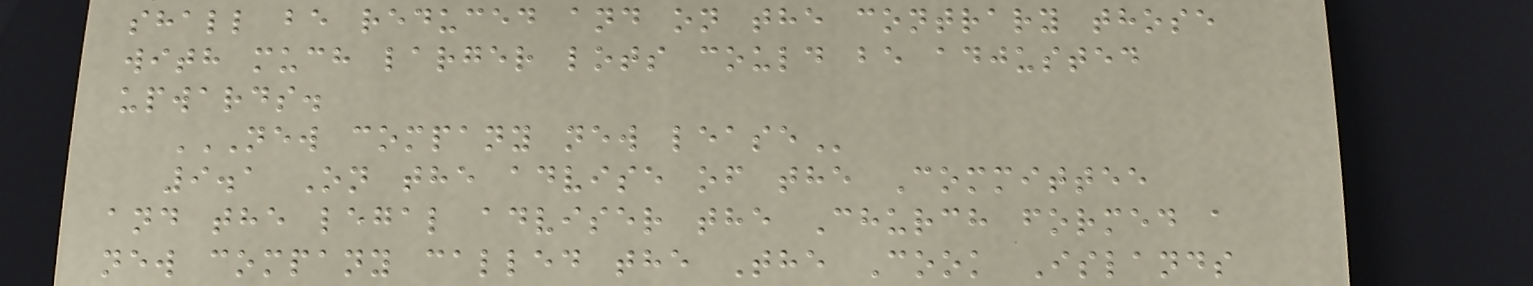shall be reduced and on the contrary those
with much larger lots could be adjusted
upwards.
NEW COMPANY NEW LEASE
9.1 On the advise of the Committee
and the legal adviser the Church formed a
new company called the The Cook Islands
